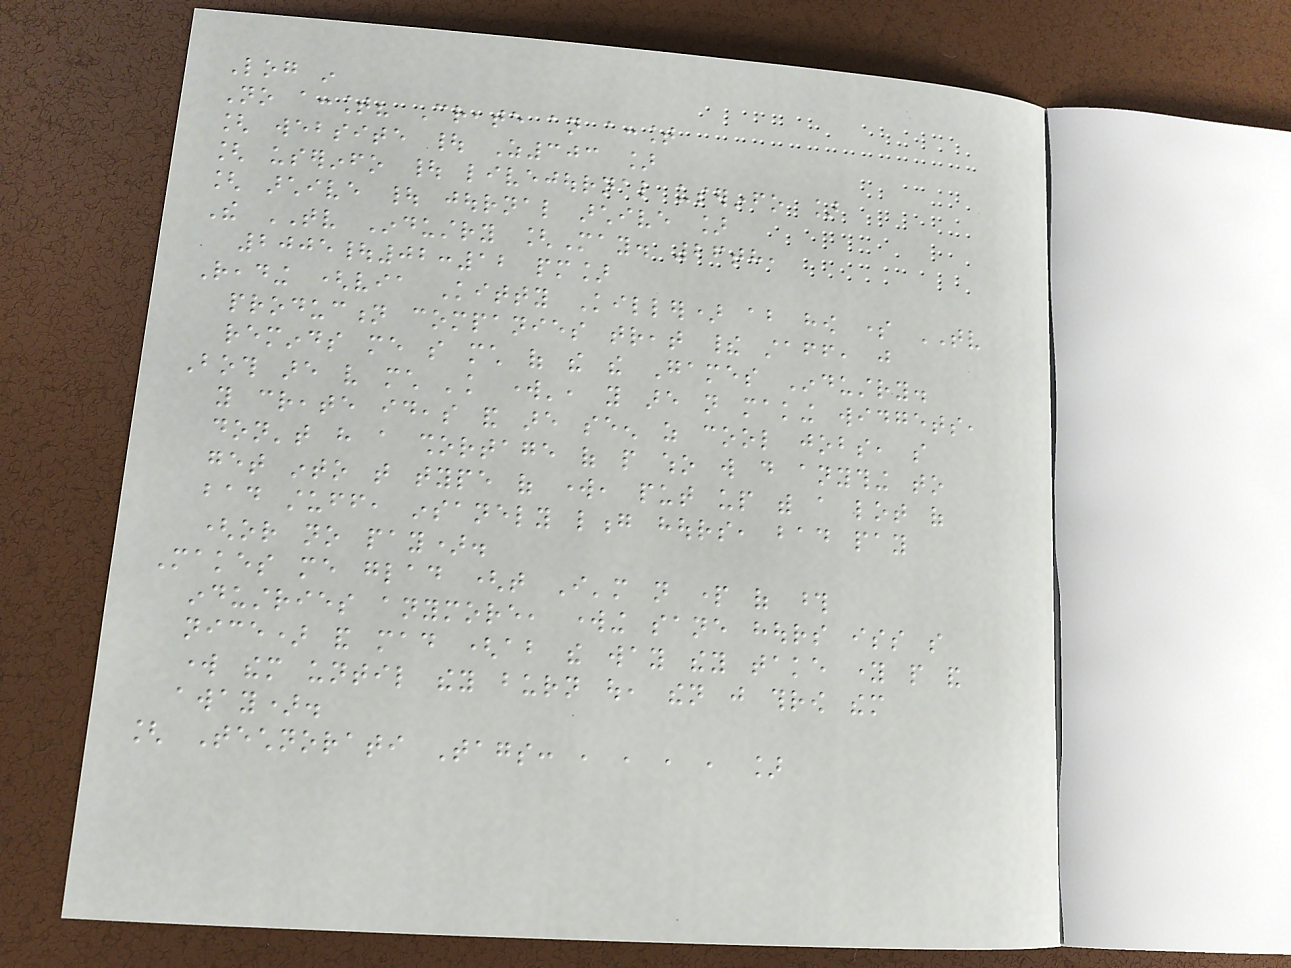Log in
No account? Create an account
[ website | Z303 ]
[ userinfo | livejournal userinfo ]
[ archive | journal archive ]
The TV Industry [May. 26th,
2005|02:12 pm]
Reading (via Kitty Killer) about how some TV
production companies treat their staff, just
reminds me so much of the the Games Industry.
Both are very much 'knowledge work', you are not making widgets,
you create ideas and are seen as cool jobs, so
don't have a shortage of people who will do anything to
get into that type of work, put up with a lot of
bad stuff, insanely long hours, bad pay
(or no pay).
Makes me glad (that I'm not part of those
industries anymore, working sane hours iss so
nice) and mad (about the way they take young people and
work them until they burn out, then just throw them
away).
[ Technorati Tags: , , , , ]
